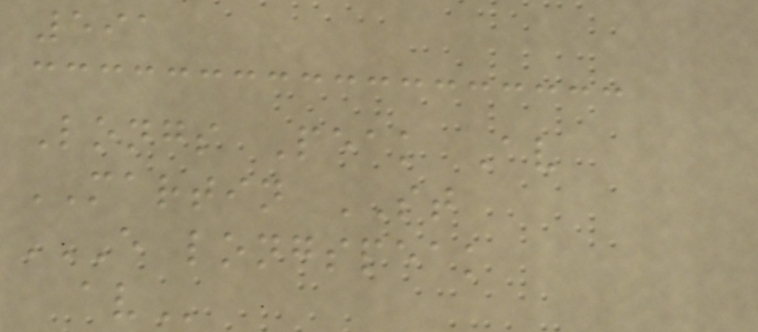591
Longs Peak Av
MARTIN ST
E LONGSPEAK
AV
